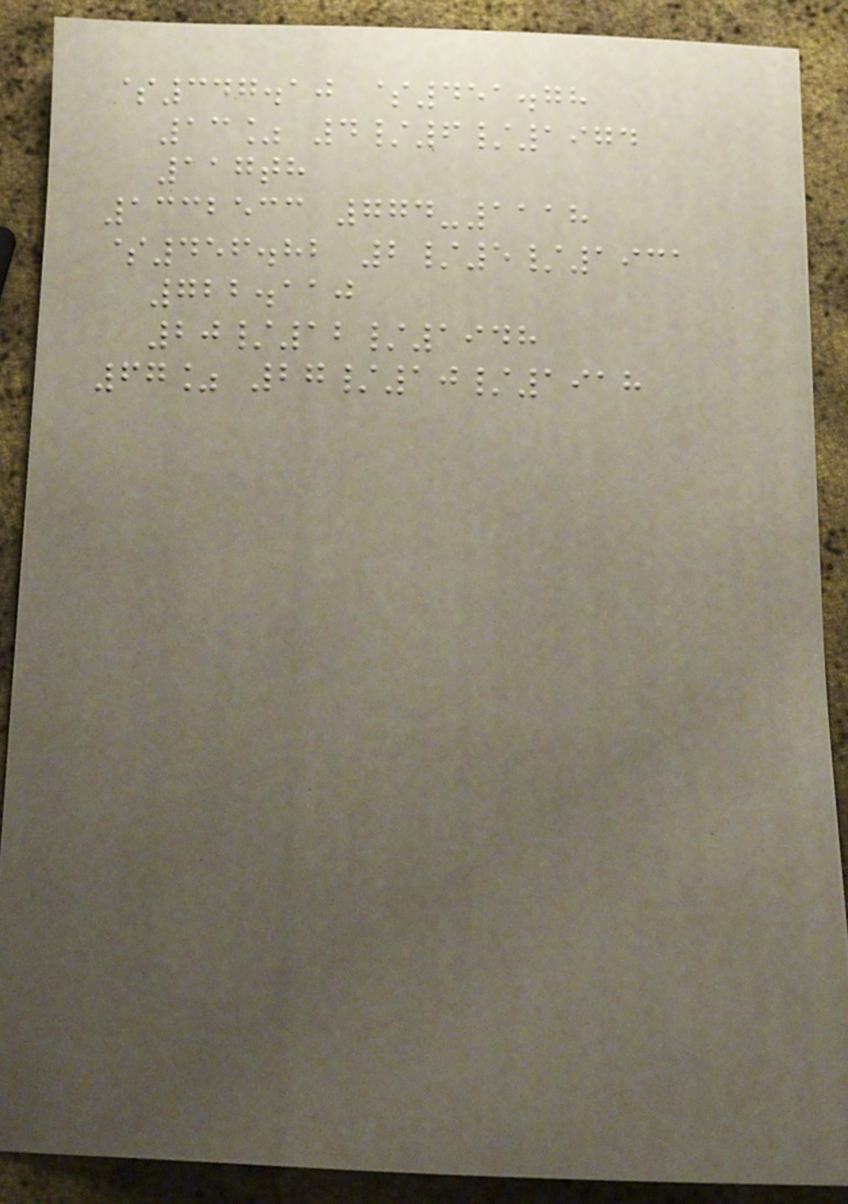$347.10 $451.78
13% 4/6/1974
117th
1332533 774-1118
$456.82 2/5/1931
722.110
20/12/1948
67% 27/10/1918
